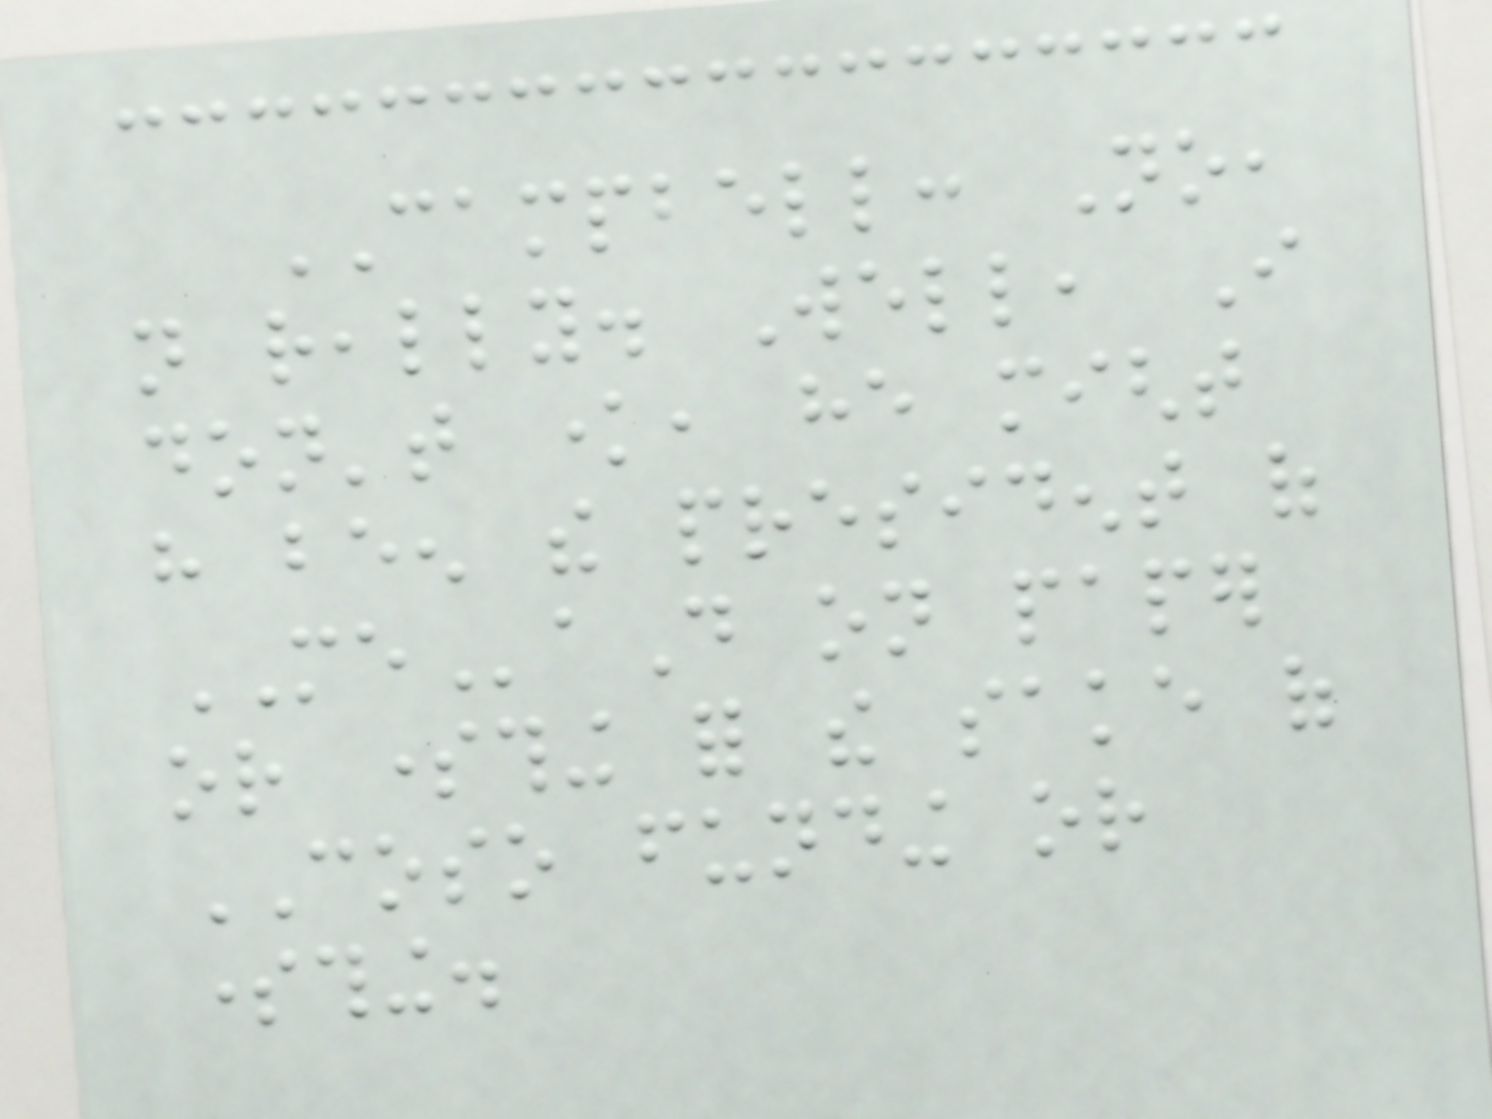CAMPBELL: No,
not really. Well, I
don't know, he might
have been the president of
MEaD on paper
or something for the sake of
COSO funding or
something.
